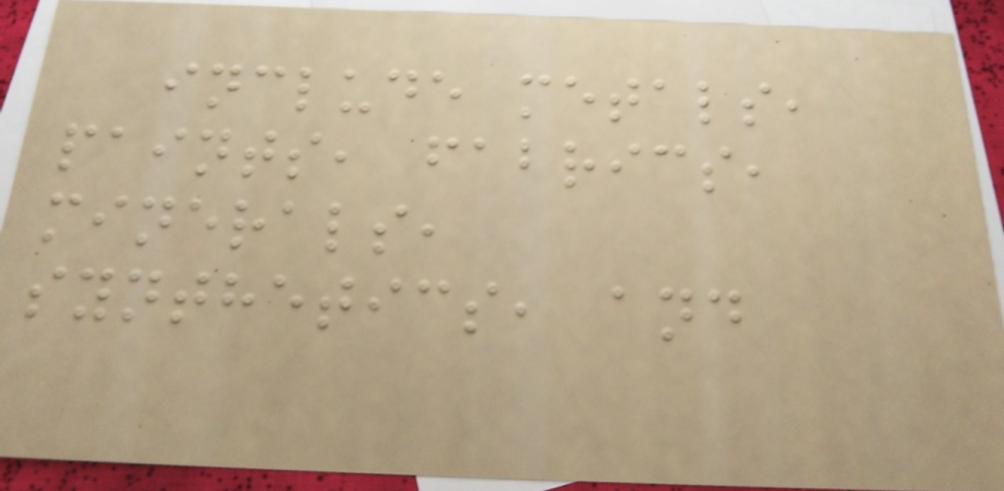include metals,
paints, fabrics,
minerals,
synthetics, and
